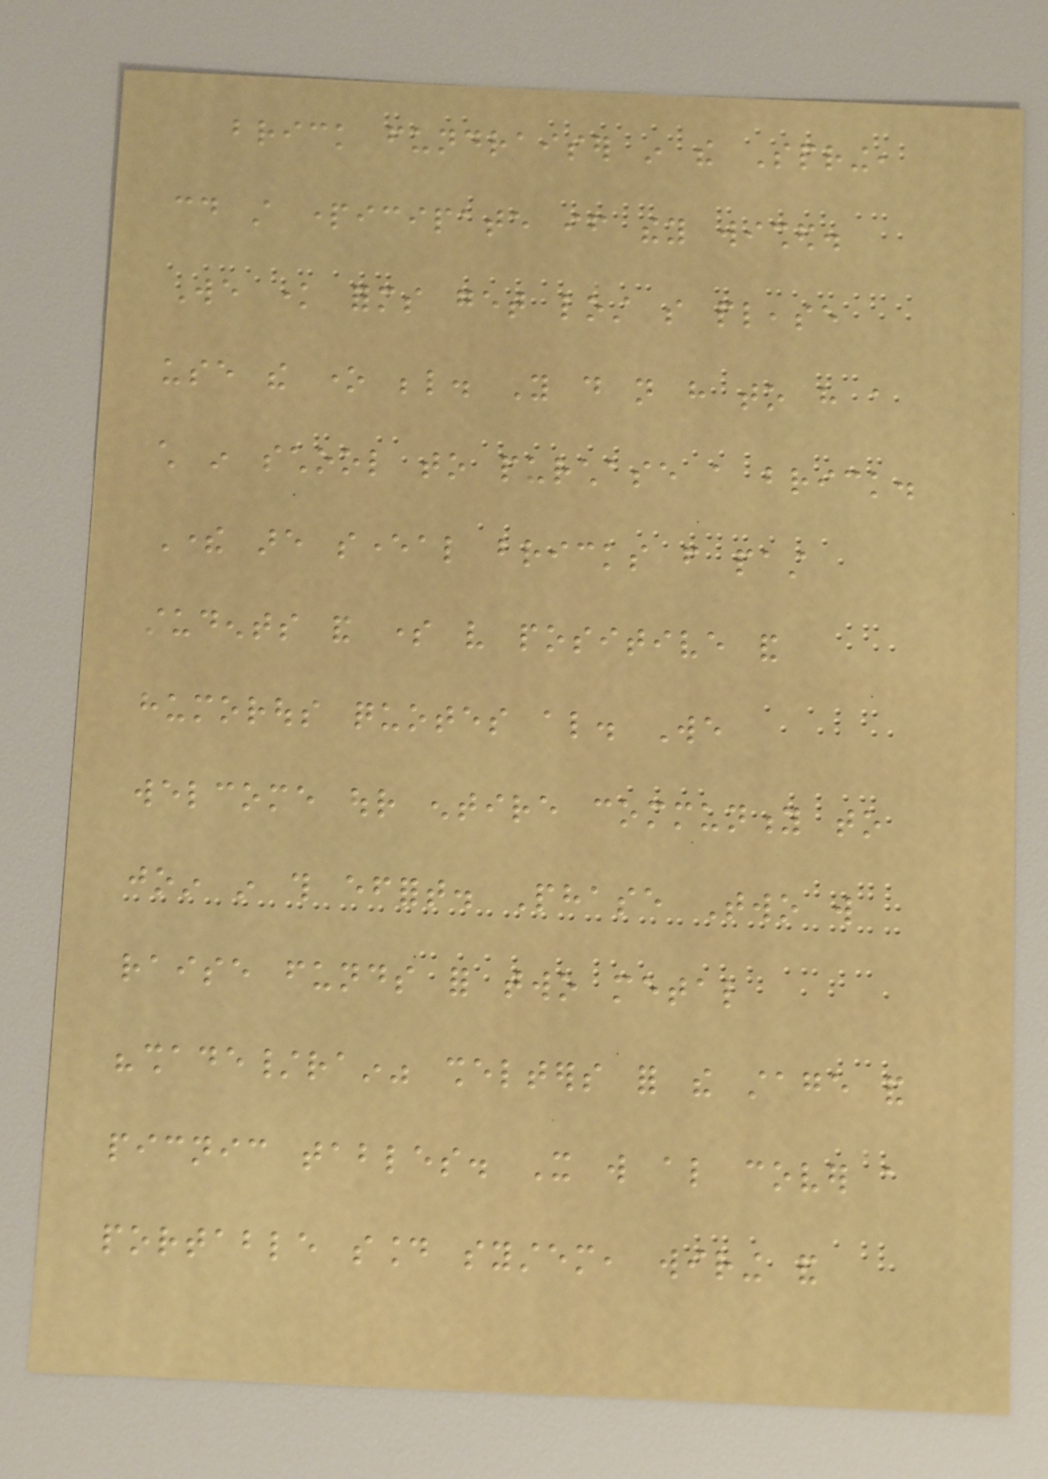brick fundraiser in the Spring,
could still participate if they wished.
We know forms get lost so please
use the one below. You do not have to have a
child in school to purchase a brick.
There are several bricks from past
students and some very positive and
humorous quotes also. We
welcome our entire community to
join in this effort. Phase Two will
raise funds for two metal
"shade/rain" shelters for the stage and
picnic tables. It will also cover a
portable sound system, wiring and
